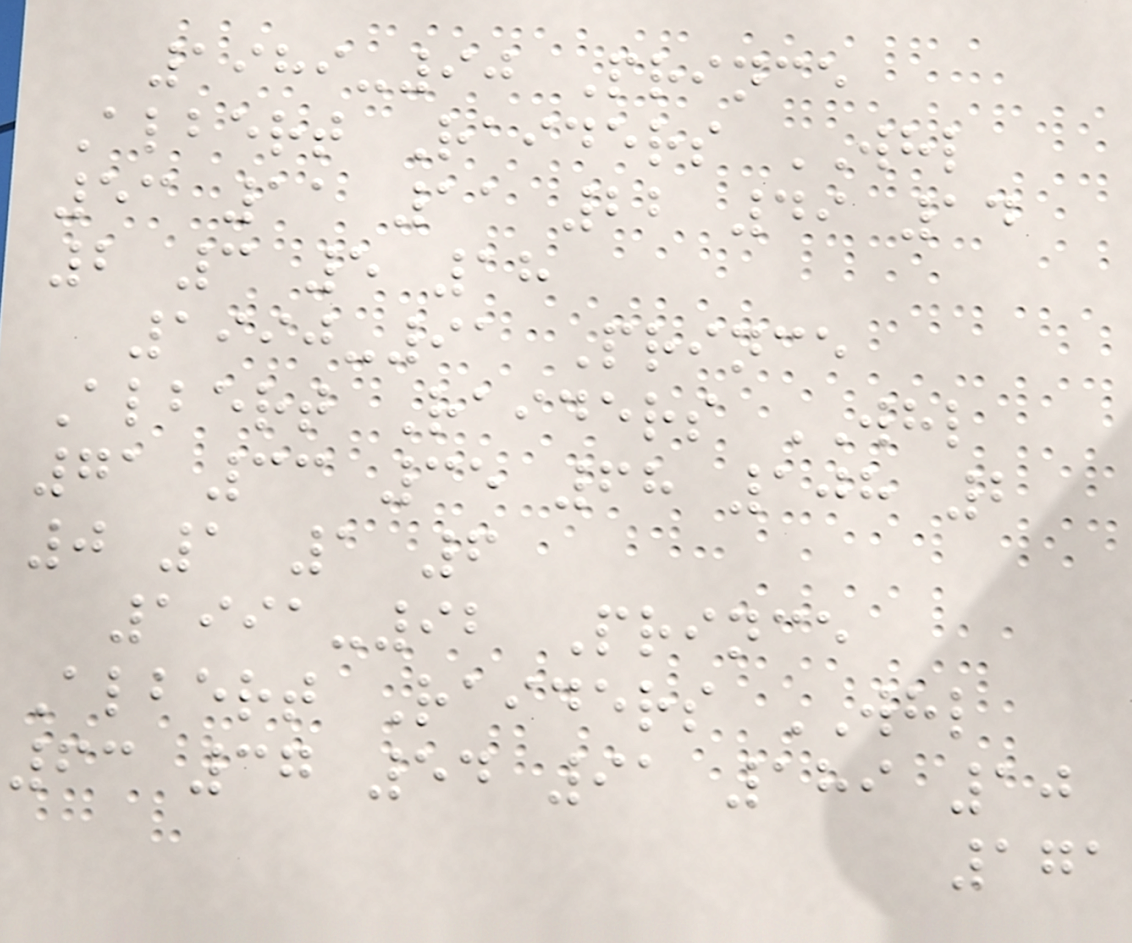1989-90 Prince
Albert Raiders WHL
53 11 11 22 49 14
2 3 5 18
1990-91 Prince
Albert Raiders WHL
71 33 35 68 108 2
0 1 1 6
1991-92 Prince
Albert Raiders WHL
63 37 54 91 189 10
171
